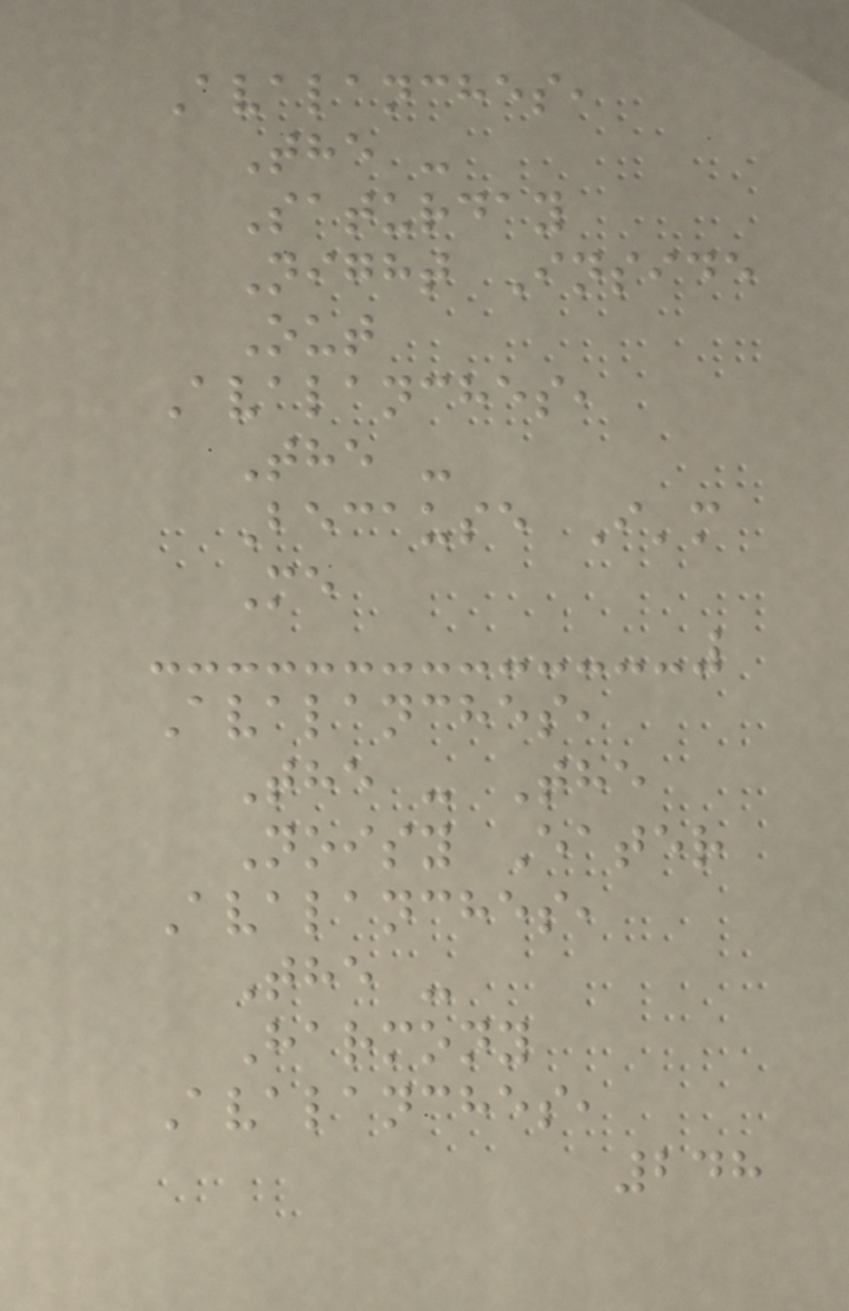Avalanches,
The -
Saturday
Night Inside
Out
Avalanches,
The -
Because I'm
Me
Avalanches,
The - The
Noisy Eater
Avalanches,
The -
Harmony
Avalanches,
248
